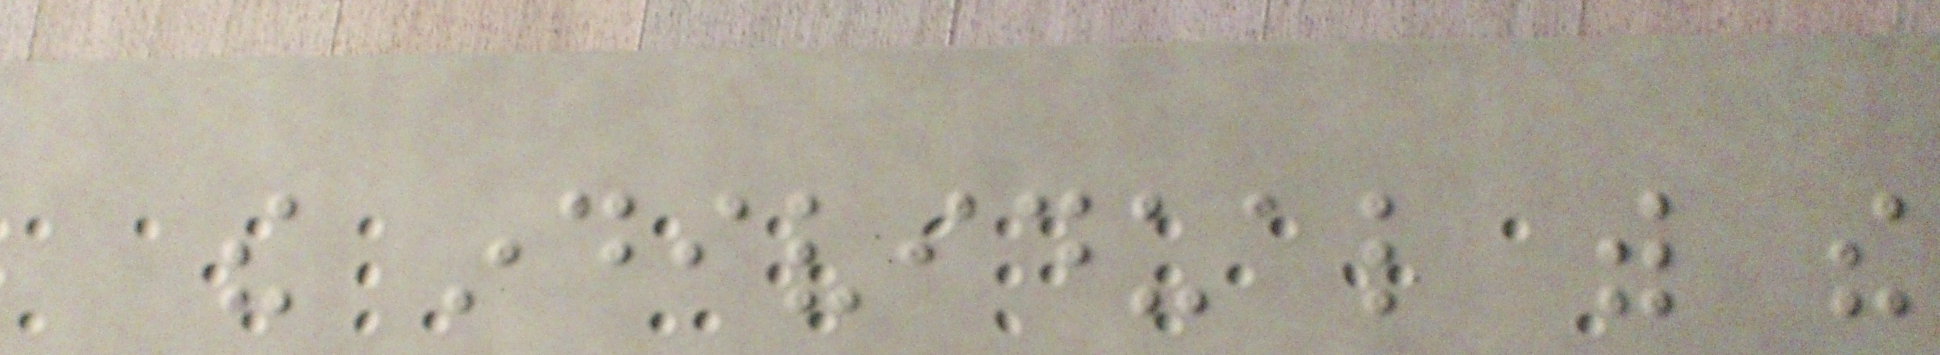the individual with the
